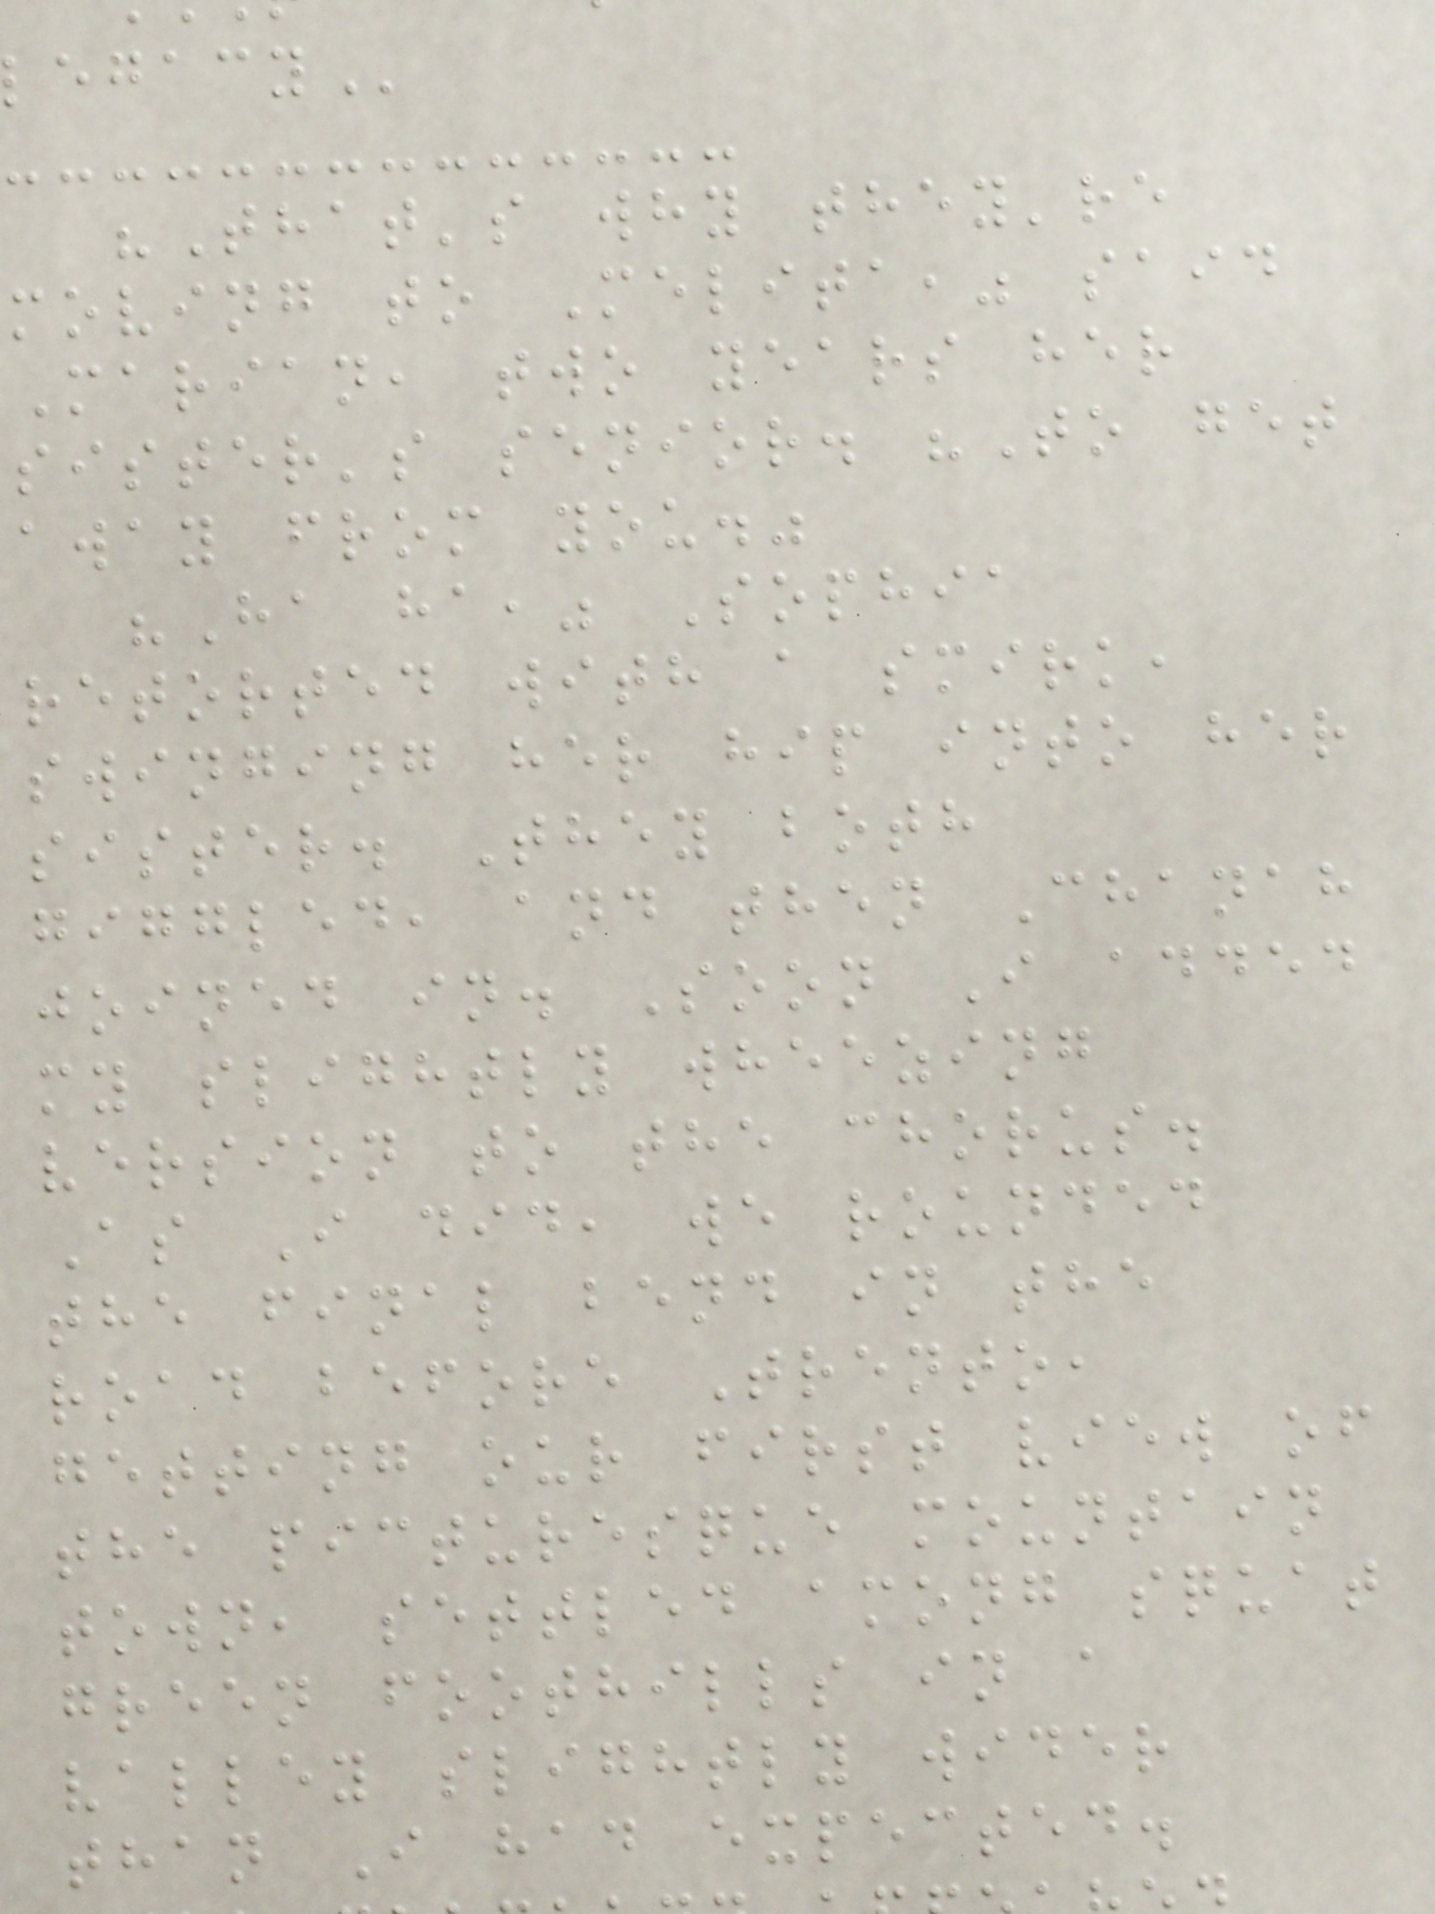"That's why they're
moving to Melita," said
Marian, two years her
sister's senior. "To get
away from you."
"Ha ha," Sophia
retorted with a smirk,
swinging her hip into her
sister. They both
giggled, and then Chanah
joined in. Soon I added
my slightly wheezing
version to the chorus.
As I did, we rounded
the final bend in the
road before Trento,
getting our first view of
the picturesque mountain
town, settled among squat
green foothills in a
valley slightly wider
than I had expected.
